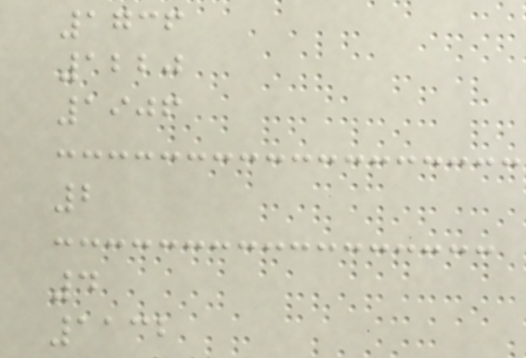1736
1220
1906
2
4
1132
